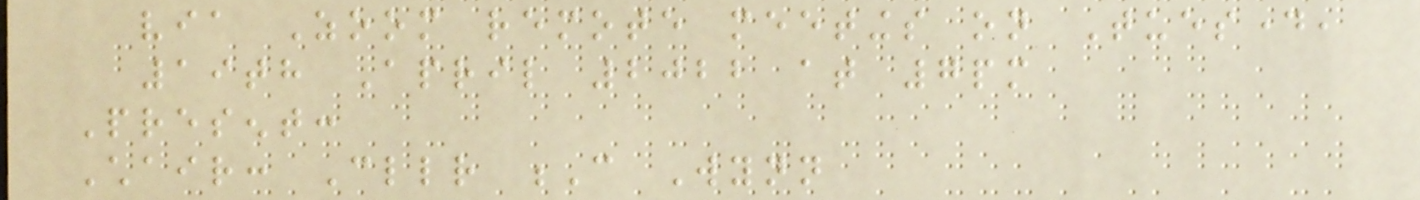via Zoom remote meetings on Tuesday,
19th April 2022 at 7pm
Present:
Chair: Cllr C Wynn
